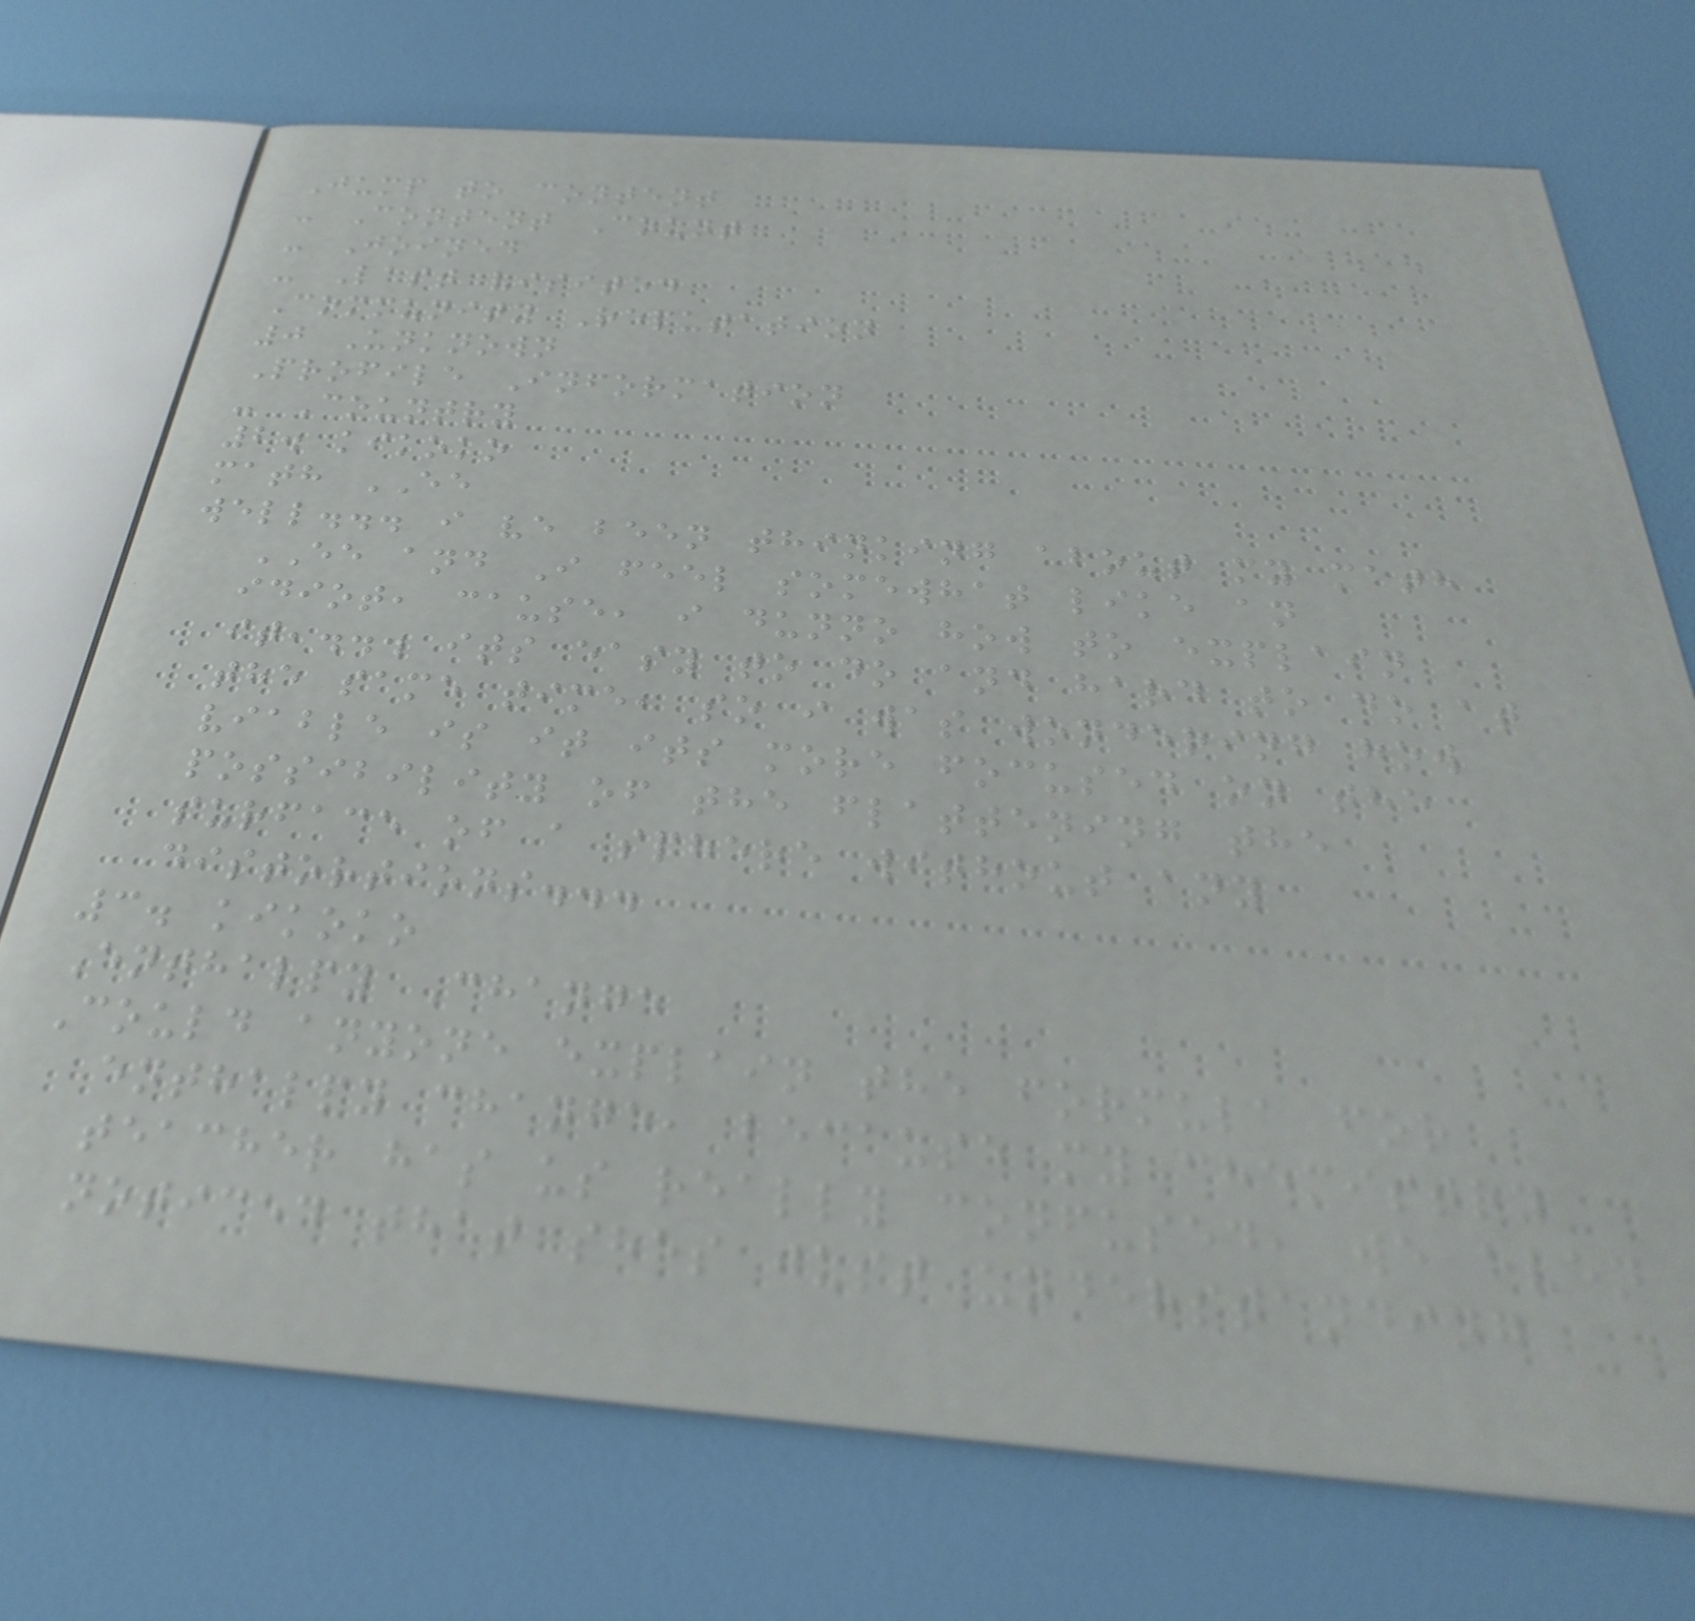Jump to content
- Content Count
- Joined
- Last visited
Community Reputation
0 Unknown
Profile Information
- Country
2. kikoko
math EE
well... i ve been thinking about my math
EE and I feel somewhat like an
idiot, cause, i dunno how to explain
it,... its easy to do and hard to do at
the same time, so i was wondering how
viable is it its more focused on the
possibility of the flattening the
surface of a sphere without any
distortions...
3. kikoko
Enthalpy Change
Could anyone explain the formula for
enthalpy change, because my chemistry
teacher has us really confused, we even
noticed that shes just understanding
